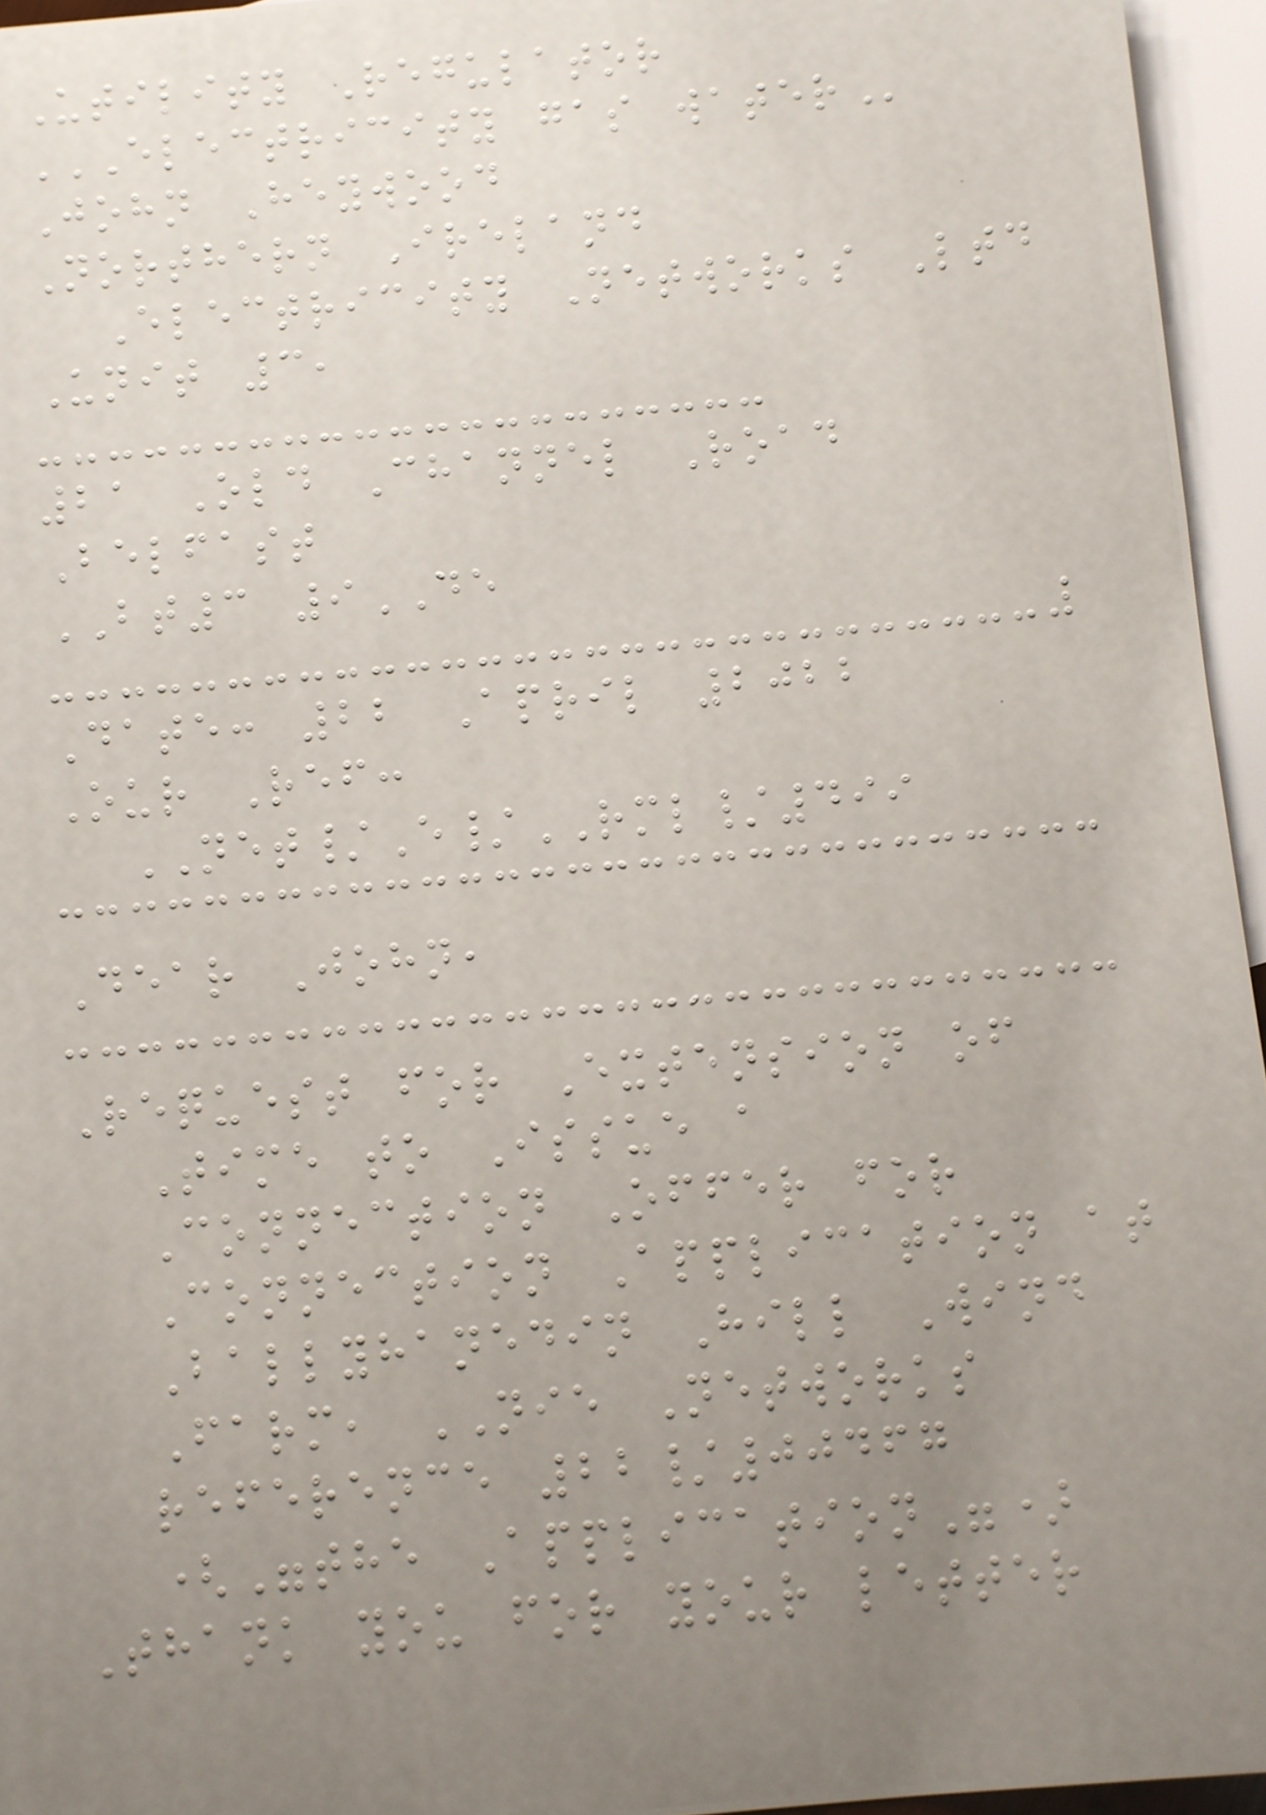Utility Regulator
ELECTRICITY GAS WATER
John Heywood
Northern Ireland
Electricity Networks Ltd
Unit 3,
21 Old Channel Road
Belfast
BT3 9DE
Date: 22 April 2022
Our Ref:
NET/E/RML/499
Dear John,
Request for Extension of
Time to Issue a
Connection Offer for
Connection Application at
Ballyhanedin Hill Wind
Farm, NIE Networks
reference 22/00467
("the Application")
Thank you for your letter
